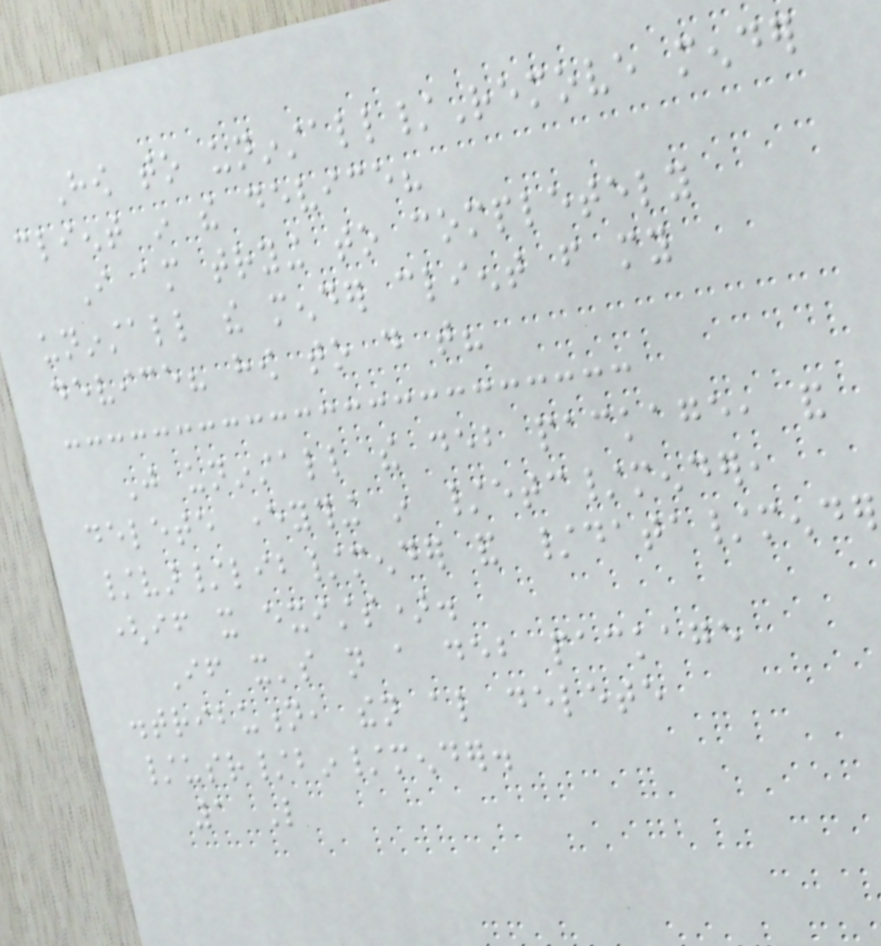How to uninstall/Remove mender
client in the device?
I am trying to completely
uninstall the mender client from my
device? how to do that?
Just uninstall the deb package, and
delete everything in /etc/mender,
/var/lib/mender and /data/mender
(if it exists).
If it's not a deb package
distribution, then also delete
/usr/bin/mender.
1 Like
